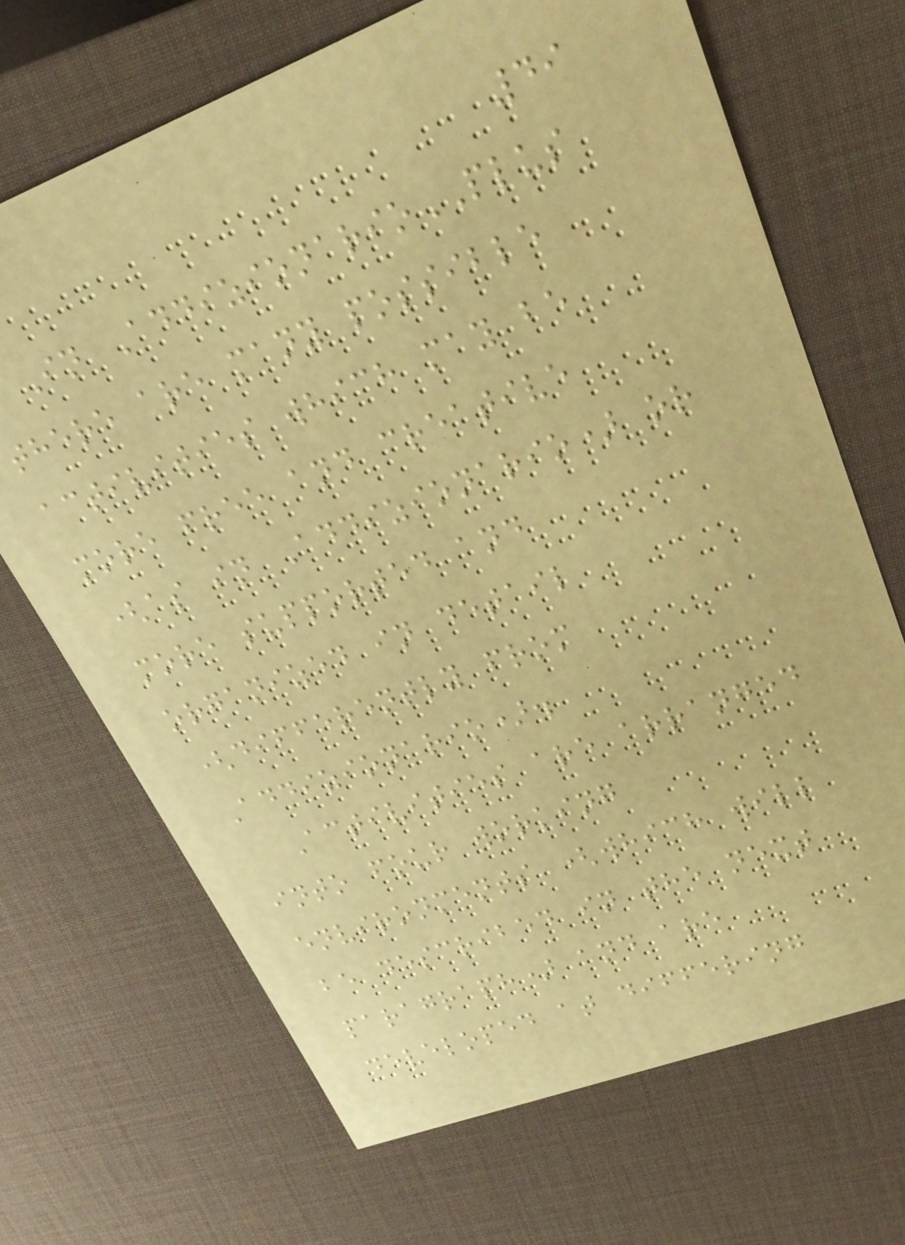49
In AddizionarioPLUS
there are many possible
activities which may be
more free and creative
(as in Addizionario) or
more supported and
organized in detail
(differently from
Addizionario).
Activities are arranged
into four working
environments (which will
be described in the next
paragraph) and are
developed at differing
